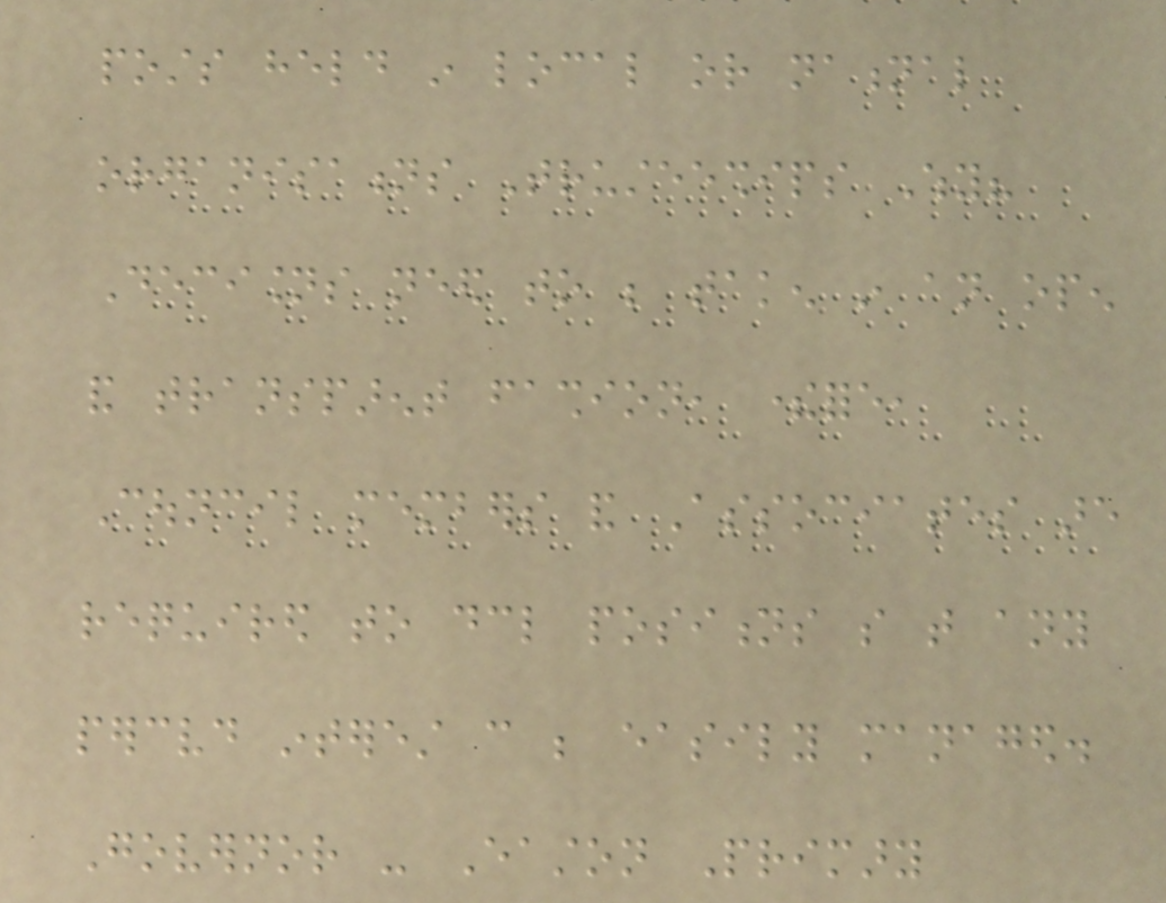posts held in local or national
organisations Trusteeships Why?
Decisions need to be taken in an open
and transparent fashion, therefore,
Council members and Associates are
required to declare positions so that any
perceived interest can be easily managed.
Governor - Easton Primary
